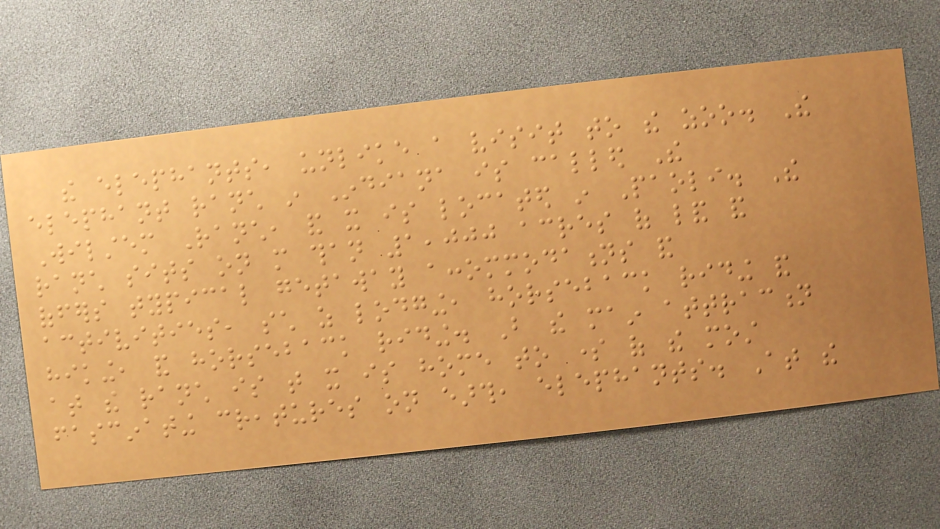the elephants, unlike a visit to the zoo. The
elephant ranch in Indiana is called The
Wilstem Ranch, and it is located in Paoli. The
ranch sits on more than 1,000 acres of land and
offers typical getaway accommodations and
activities, such as lodging, horseback riding and
hiking, and horseback riding. But the main attraction
at the ranch is that it is home to some of the most
fascinating creatures on earth, elephants. At the
